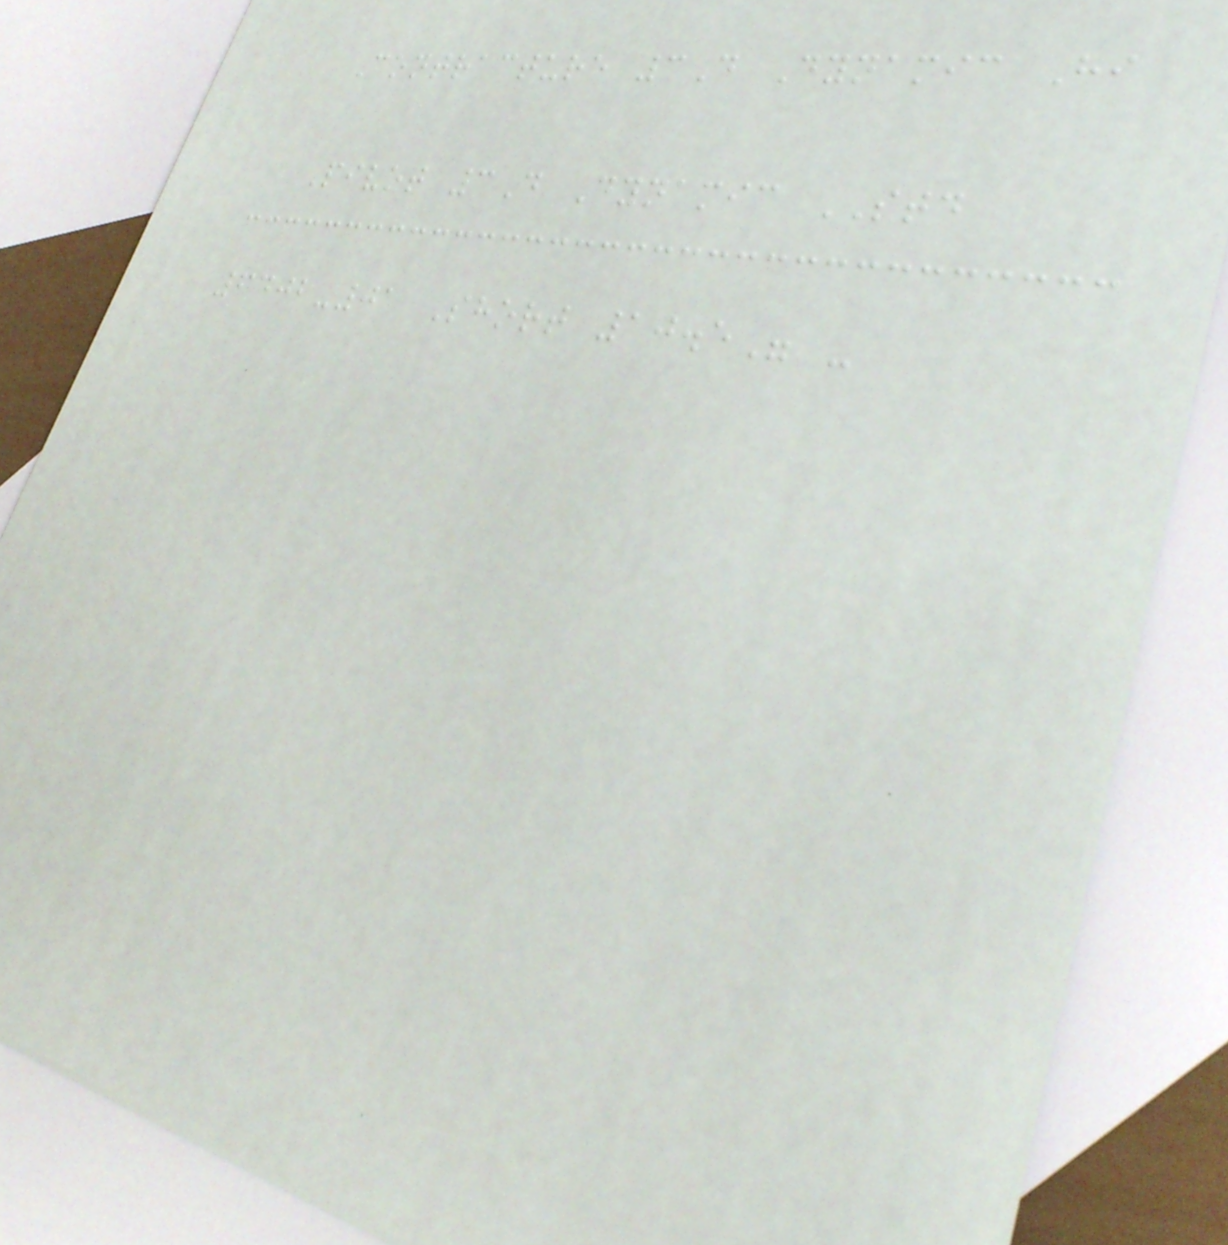Contracture 3D Dynamic Hi
Pivot 3D Dynamic STD
6402-01 Short 10.5" -
